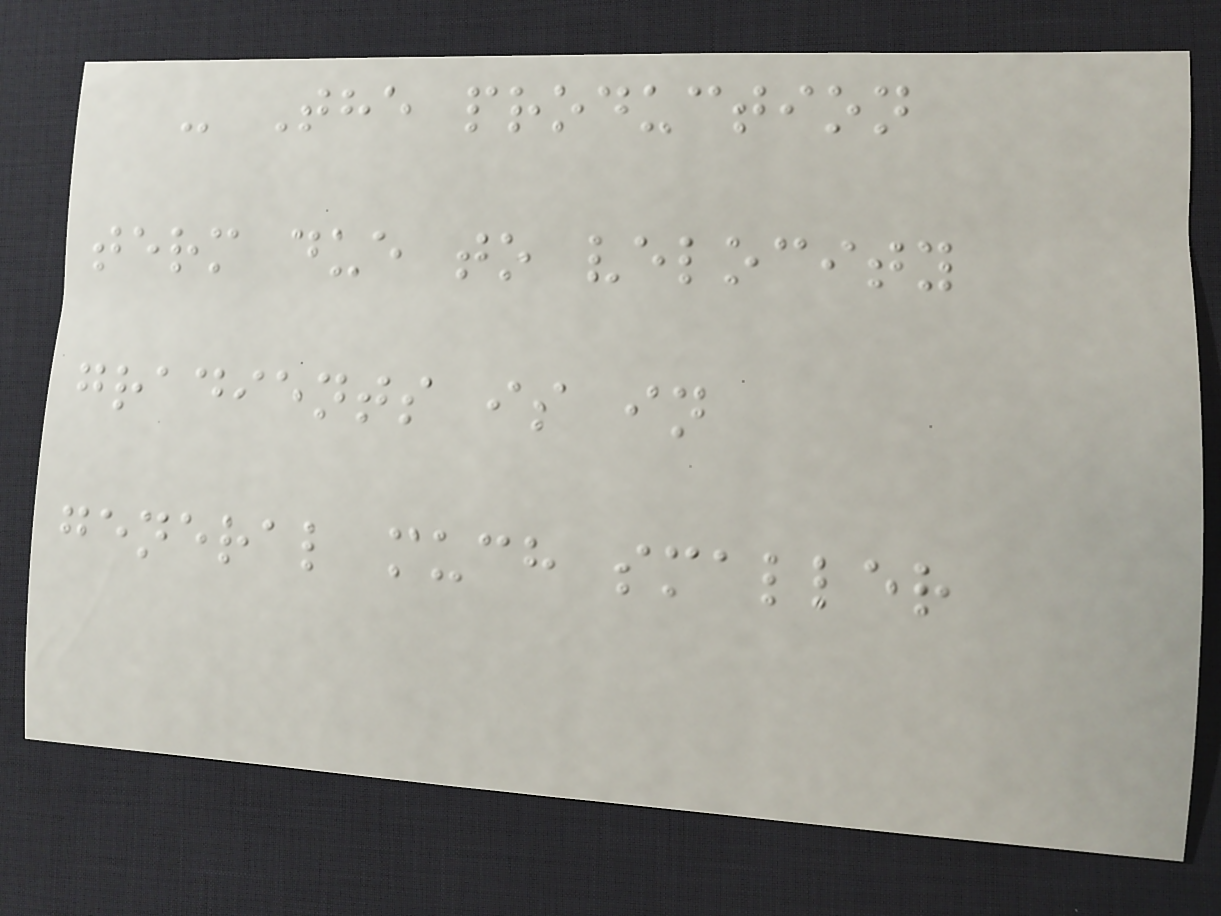- The production
term due to velocity
gradients is in
general much smaller
